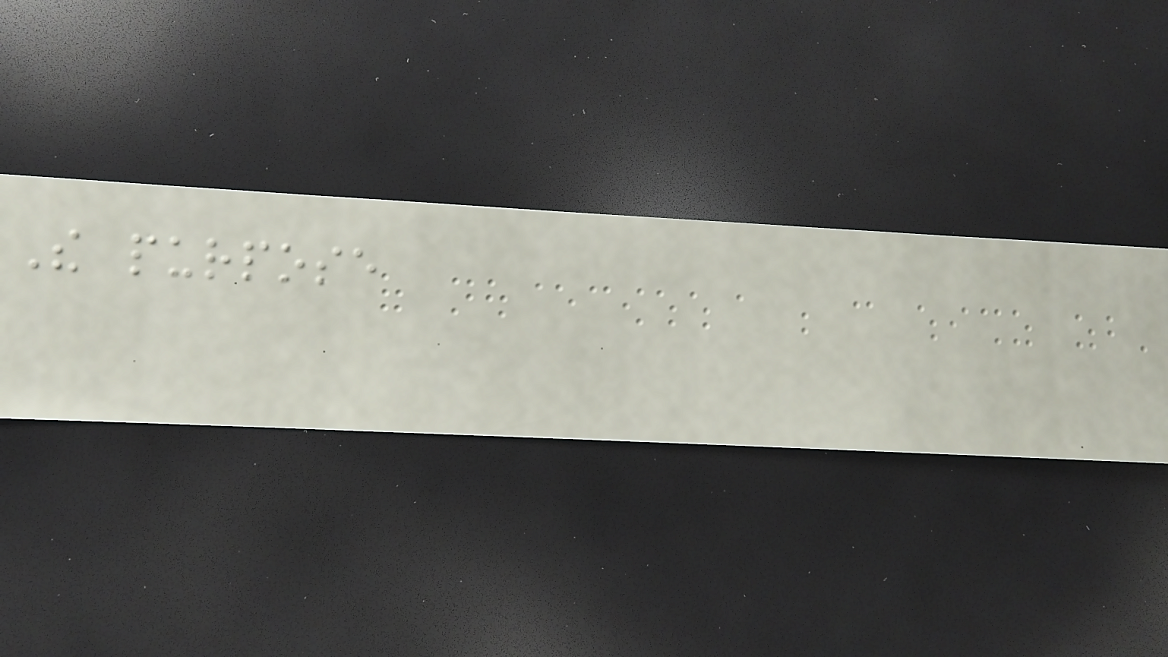The purpose
